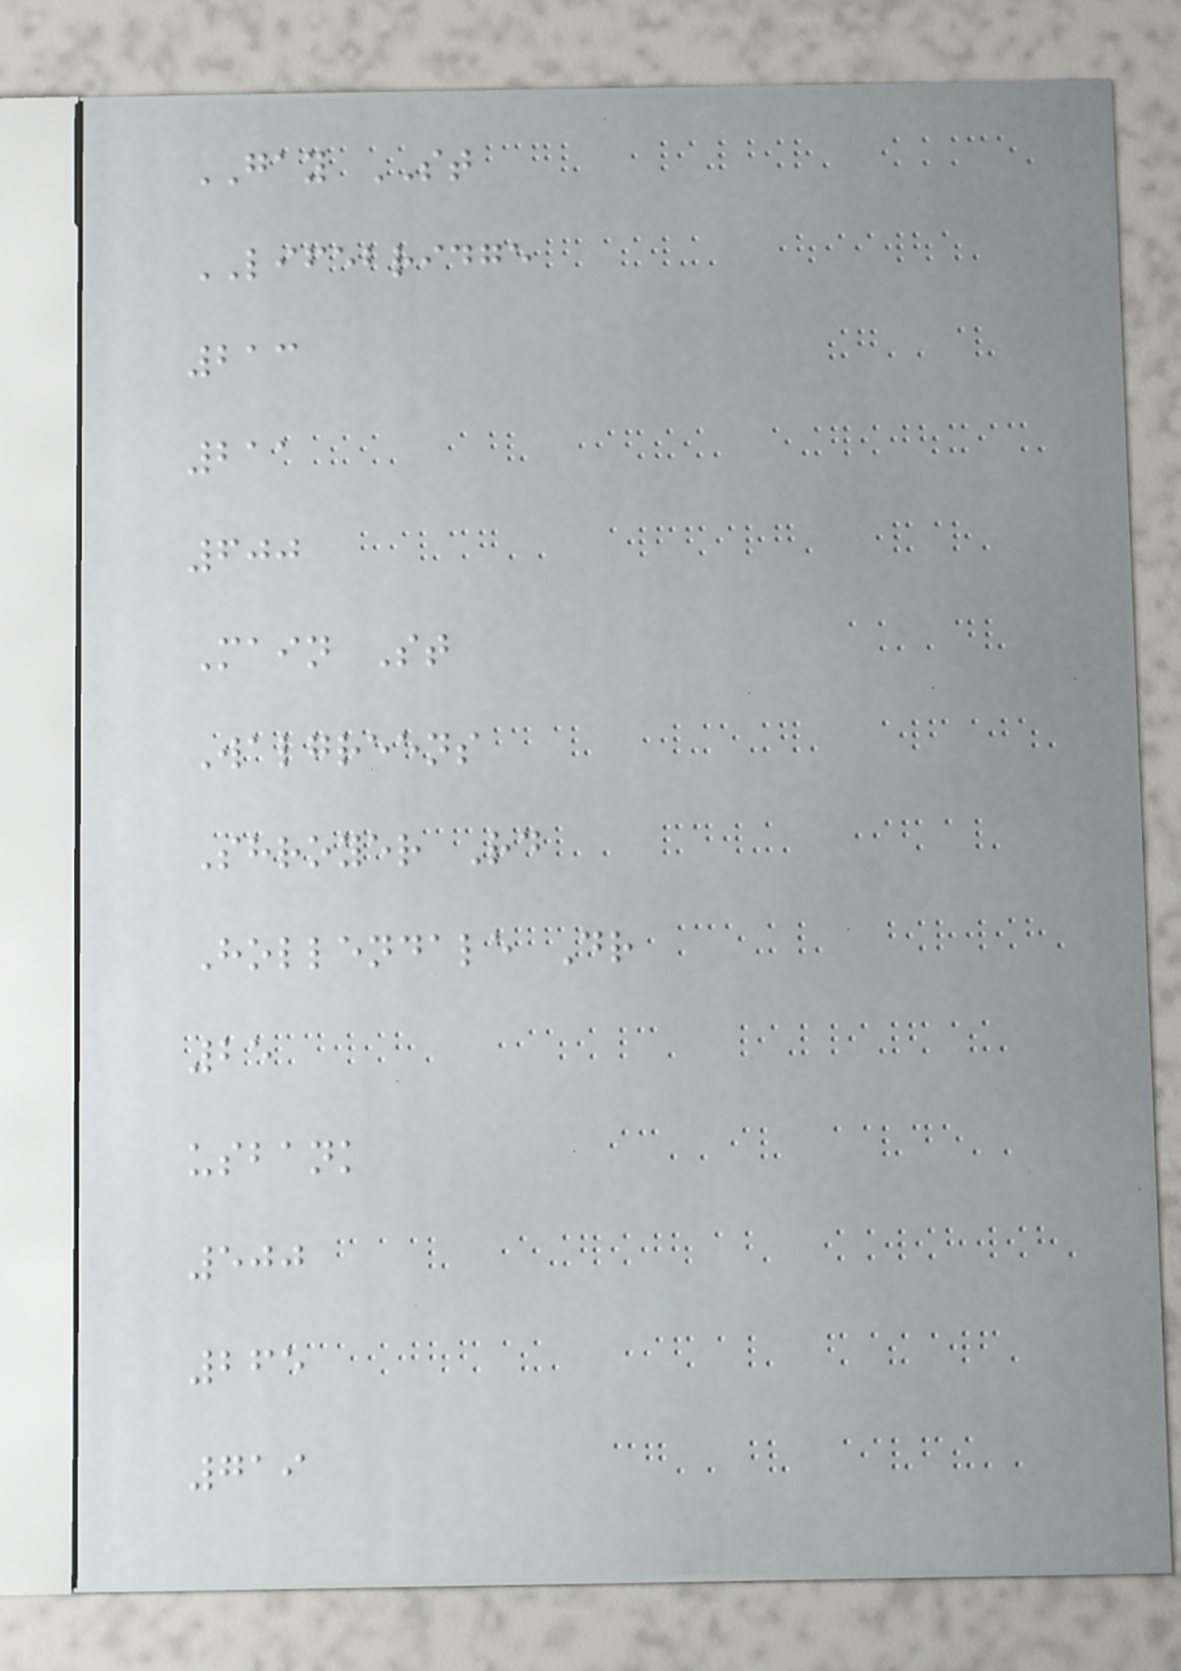GAY ST
LIFEBRIDGE
213
211
600
Main St
Walgreens
Shroyer Rd
Hollendale Dr
25
usbank
500
265
719
